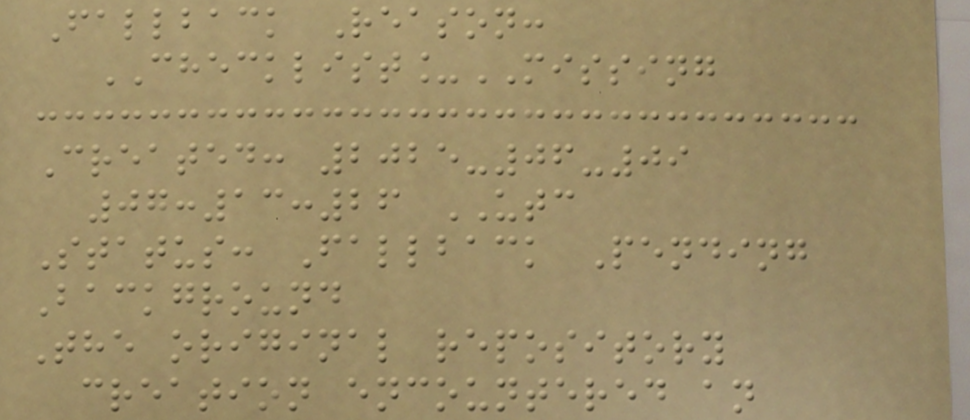Fallback Reason:
CHECKLIST_MISSING
Created: 2025-06-09
07:13:26 UTC
Status: Fallback Pending
Background
The original repository
creation encountered an
